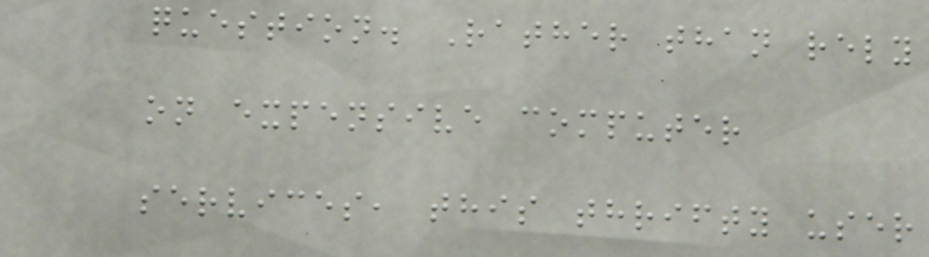question. Rather than rely
on expensive computer
services, this thrifty user
